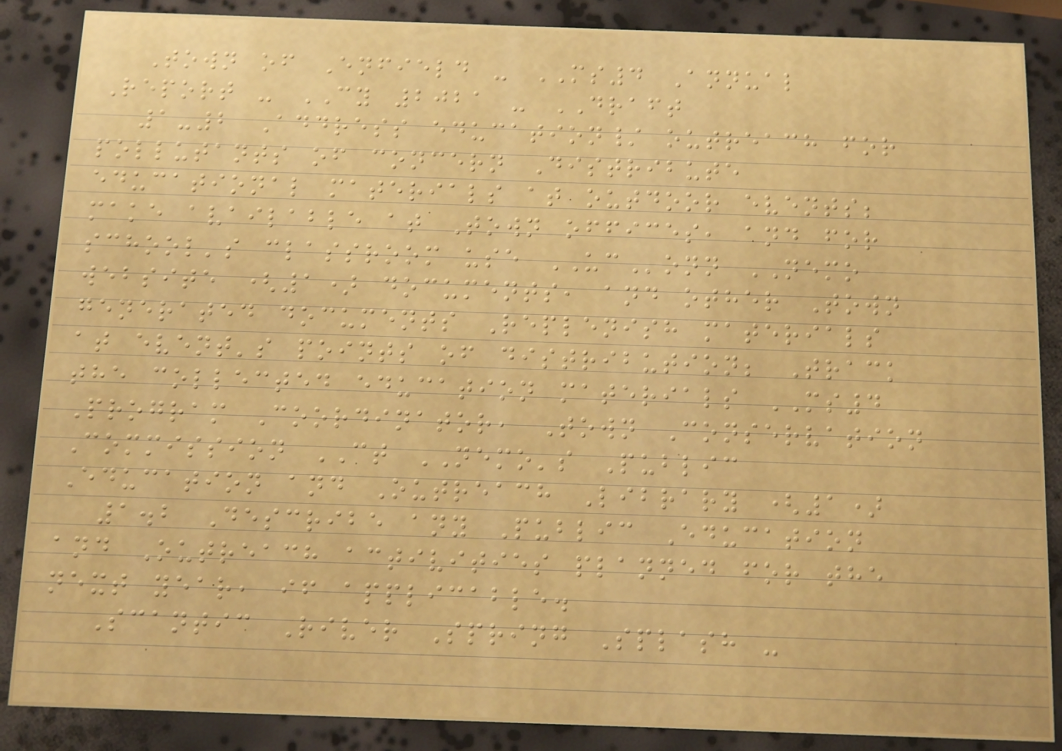Town of Enfield - MS4 Annual
Report - CY 2021 - DRAFT
1-2 Address education/ outreach for
pollutants of concern Distribute
educational materials at outdoor events;
make available at Town offices, and for
school's classroom use UConn NEMO
website (1) documents, and other Town
generated documents Replenish materials
at event's points of distribution; Track
the collected education materials MS4
Program Coordinator, Town Conservation
Commission CT NEMO's Public
Education and Outreach Library (1)
1.2 Describe any Public Education
and Outreach activities planned for the
next year, if applicable.
Scantic River Spring Splash -
